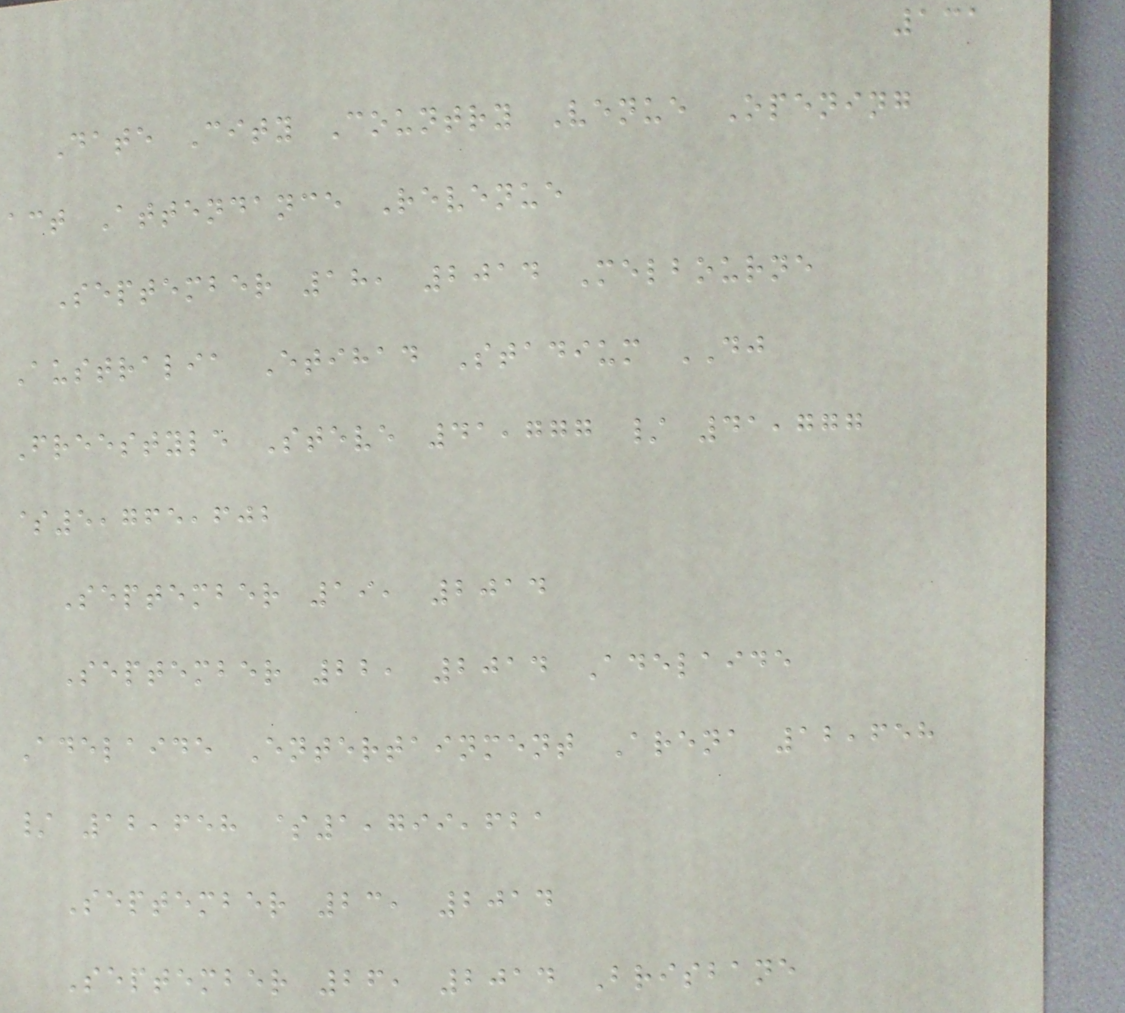131
Date City Country Venue Opening
act Attendance Revenue
September 18, 2014 Melbourne
Australia Etihad Stadium DJ
Freestyle Steve 41,777 / 41,777
$5,765,602
September 19, 2014
September 22, 2014 Adelaide
Adelaide Entertainment Arena 12,658
/ 12,658 $1,799,621
September 23, 2014
September 26, 2014 Brisbane
